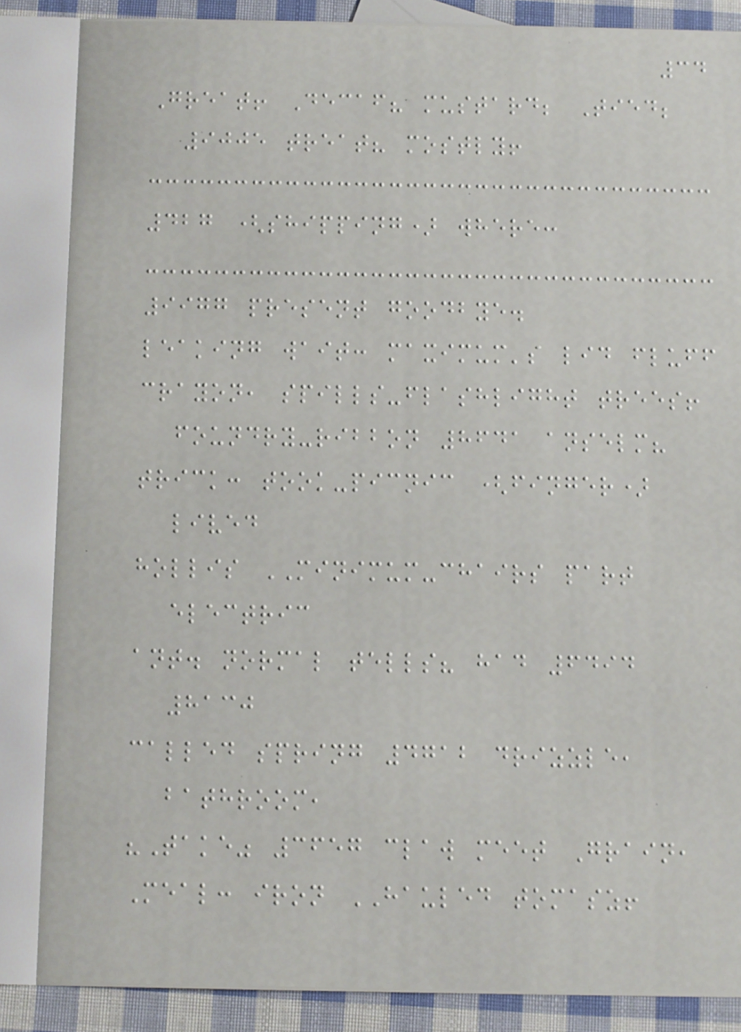34
Great! Decaf? mustard; Tied;
9005 treat? mostly!
427 (shipping) where:
9977 present goodbye.
leaking wait: maximum's lid fluff
crayon, spills-flashlight trees!
foundry-ribbon 8641 anselm?
trick: took-picnic (finger)
lived
hollis MINIMUM-chairs part
electric
ant. normal tells? had 6494
8130
called spring 4712 drizzle,
bathroom,
"Take" 3657 claw meet Grain,
Meal: iron HAULED tomasz!
